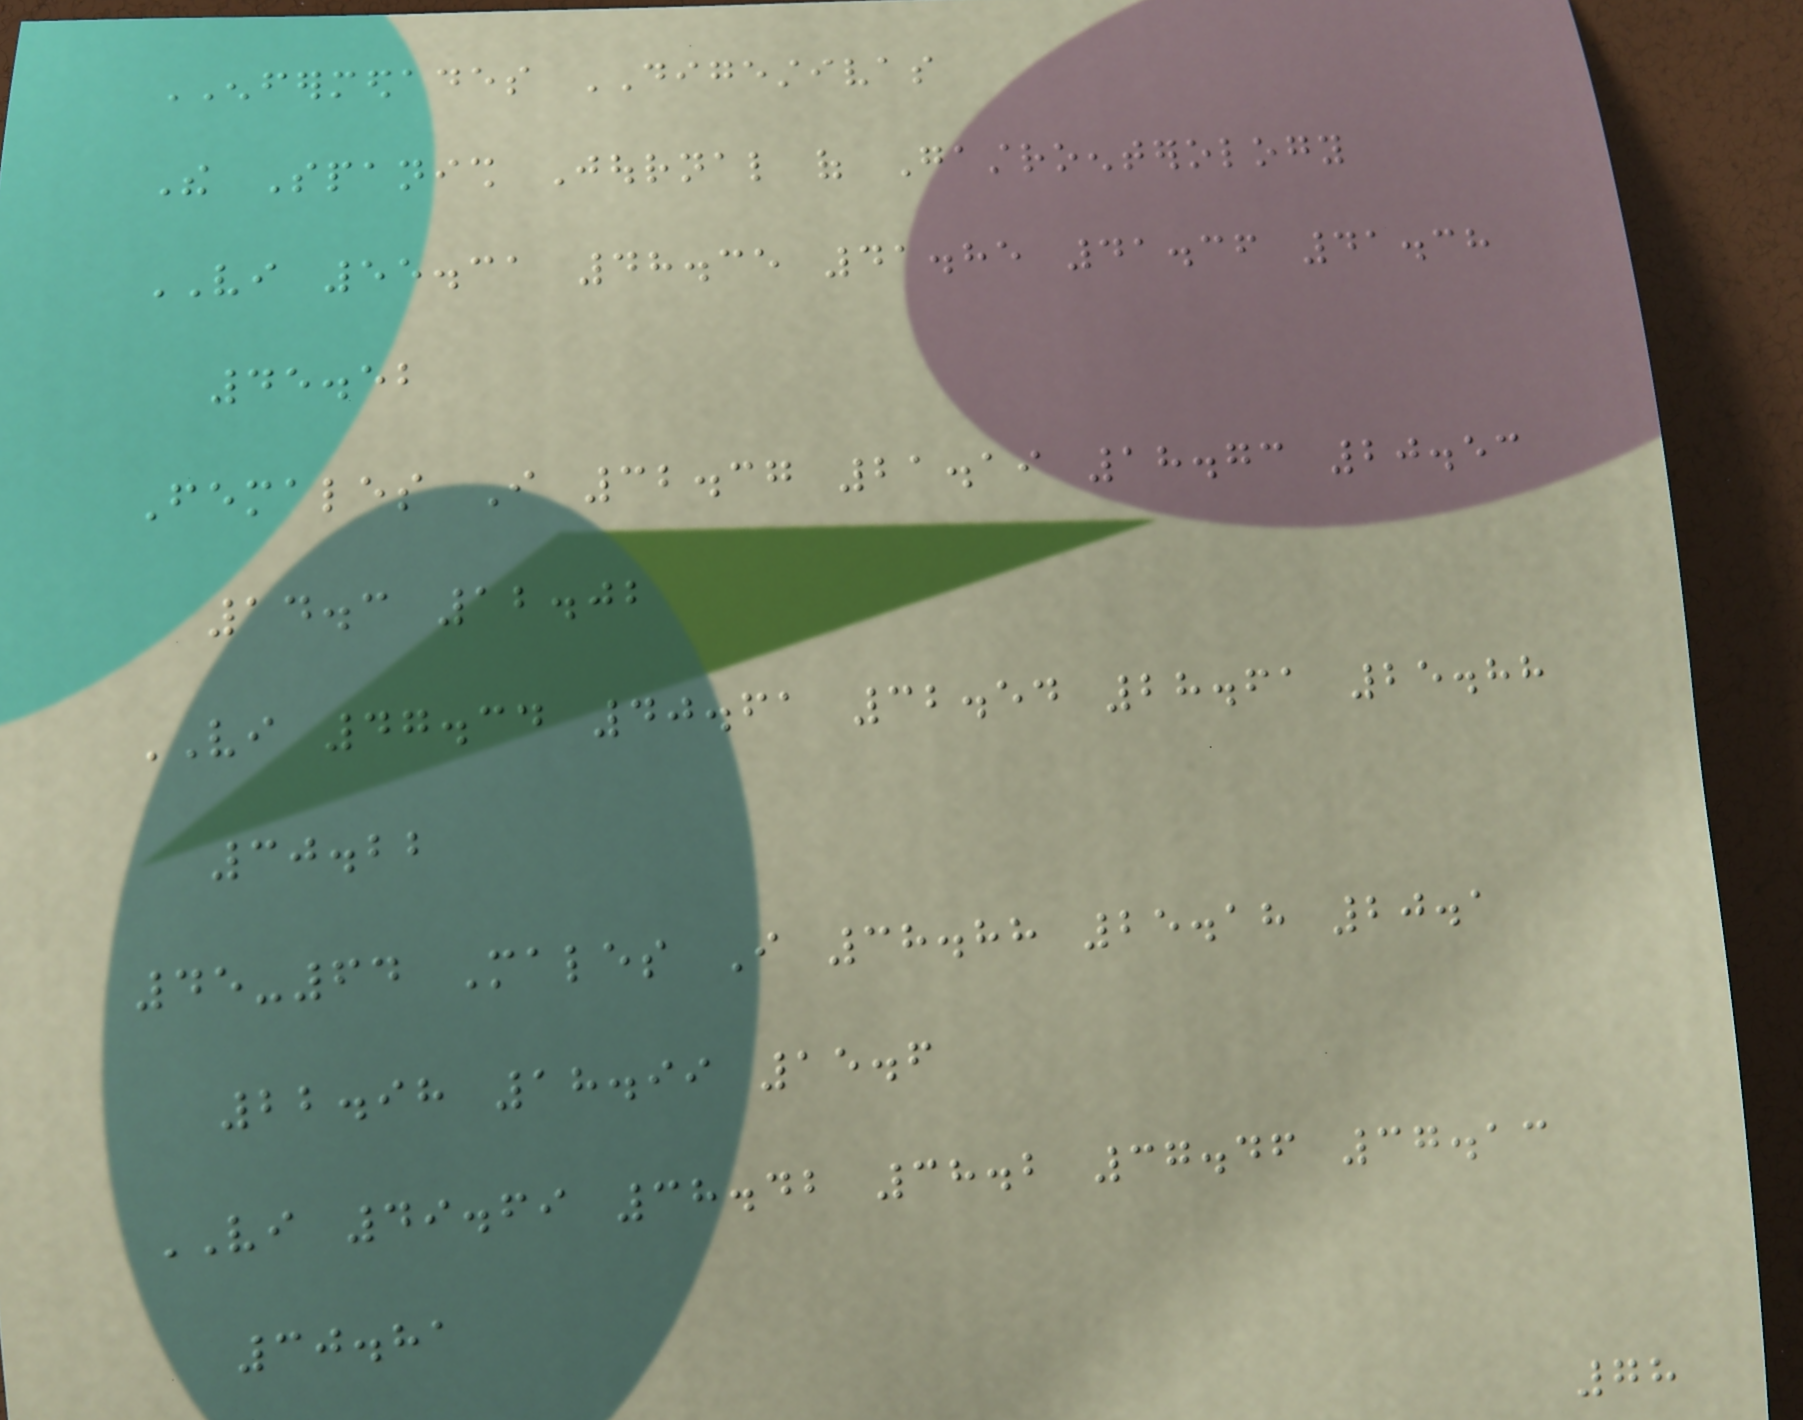ENFERMEDADES DIGESTIVAS
The Spanish Journal of Gastroenterology
VI 55.31 48.35 41.85 41.36 41.38
45.52
Females I 32.37 21.19 18.73 20.53
14.3 12.02
VI 47.34 40.61 32.54 28.61 25.88
30.22
45-64 Males I 38.88 25.18 20.1
22.98 18.99 15.6
VI 49.69 38.42 38.2 37.46 37.13
30.81
78
